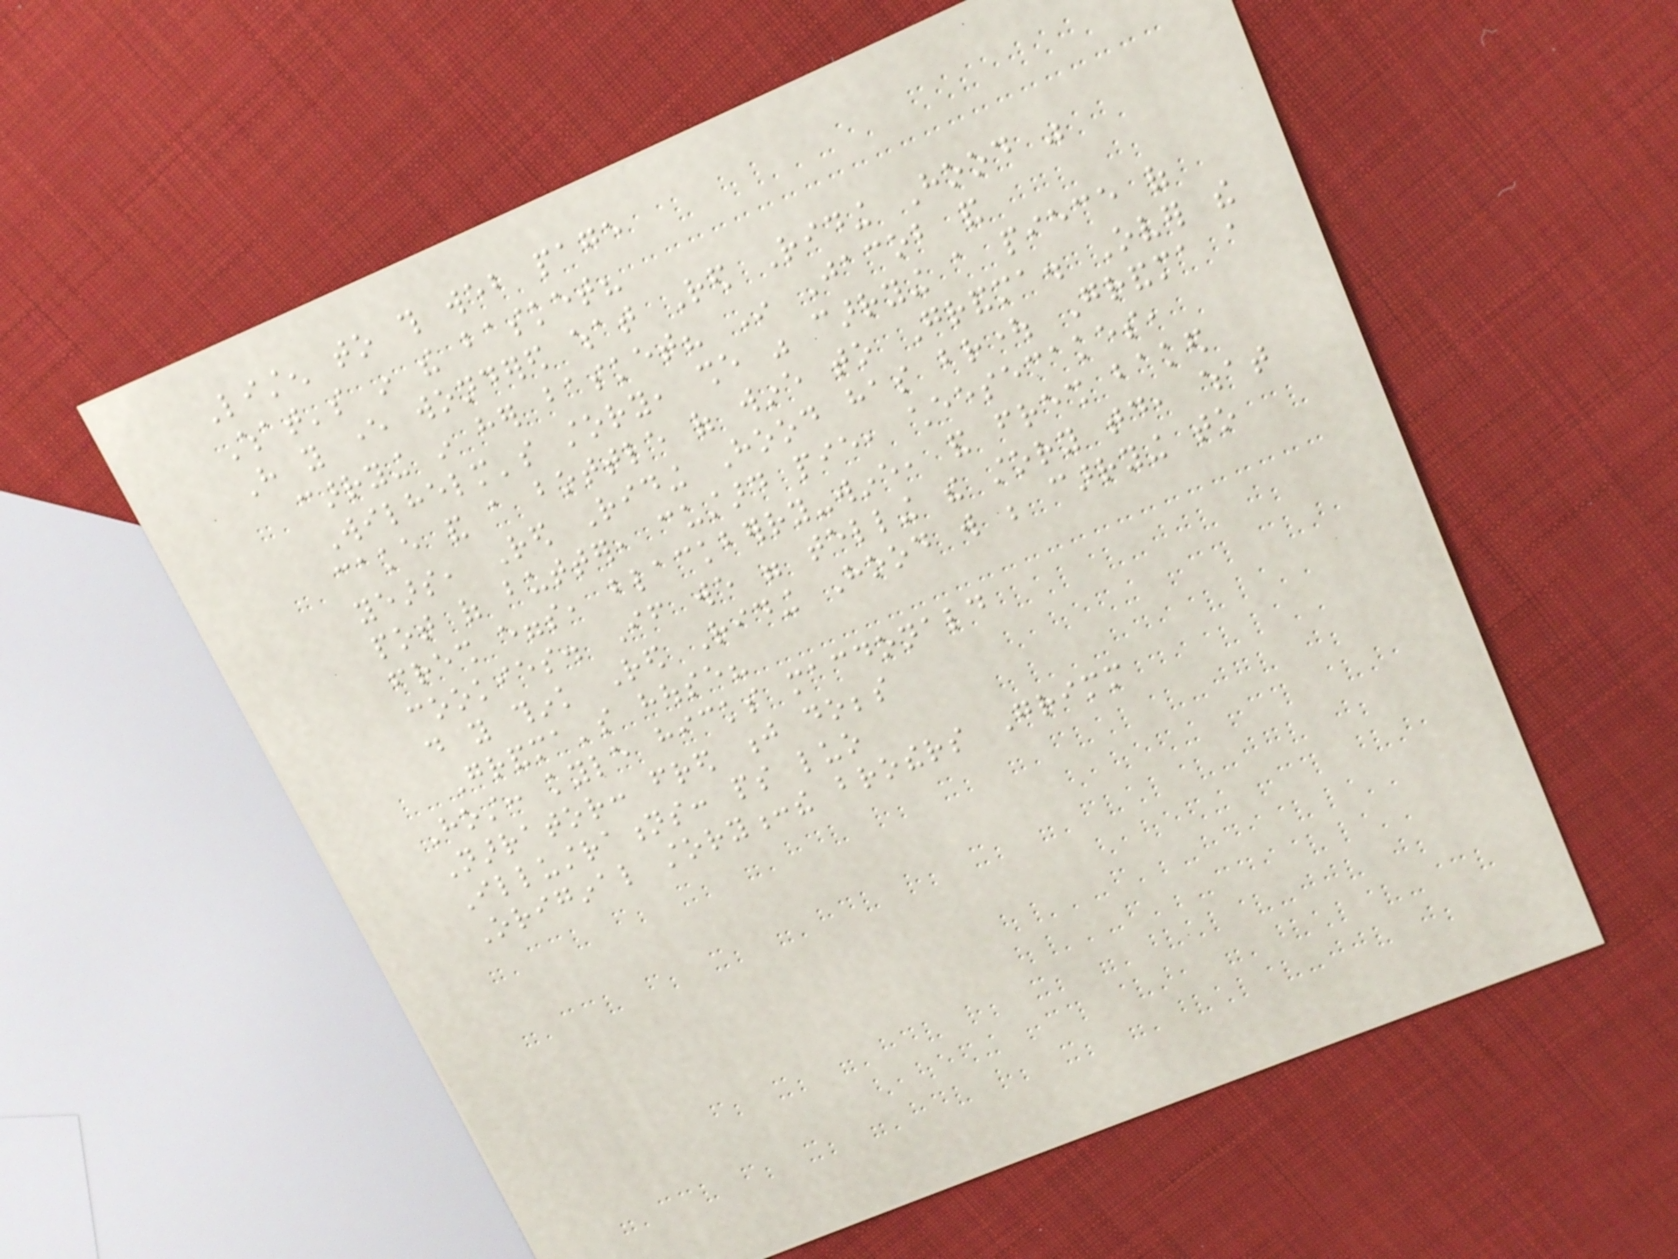Listen to this web page
What's in the basket?
Have you ever wondered what Red Riding Hood was
carrying in her basket? In Jacob and
Wilhelm's story, she was carrying a piece of
cake and a bottle of wine to Grandma. Over the
years, Red Riding Hood has brought Grandma a
pot of butter, custard pie, cheesecakes,
fresh eggs, blackberry-wine, and fresh baked
cookies. If we were telling the story today, what
do you think Red Riding Hood will be carrying to
Grandma's house?
Host: kyle hicks macdonald
Narrator: fred j dobbs
Illustrations: ps luo
Original story:the brothers Grimm
